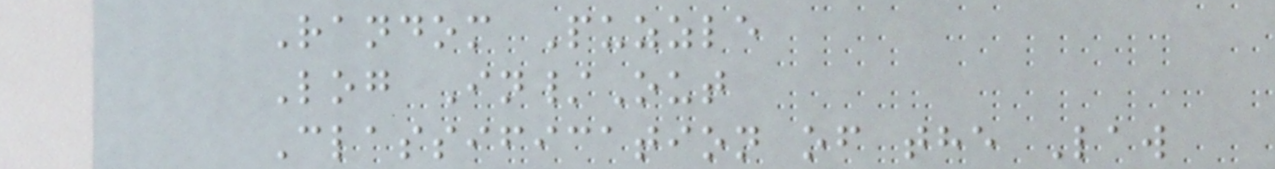Random Puzzle
Log In/Out
Classification of the Law
